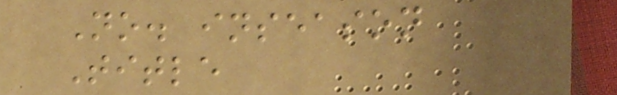No. inseason
Title
